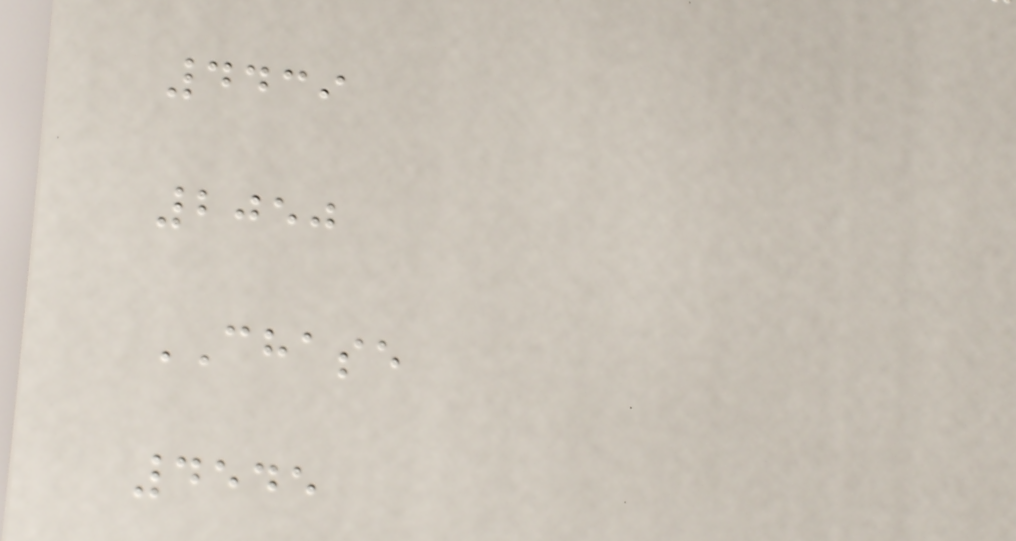4439
2050
CHASE
4545
